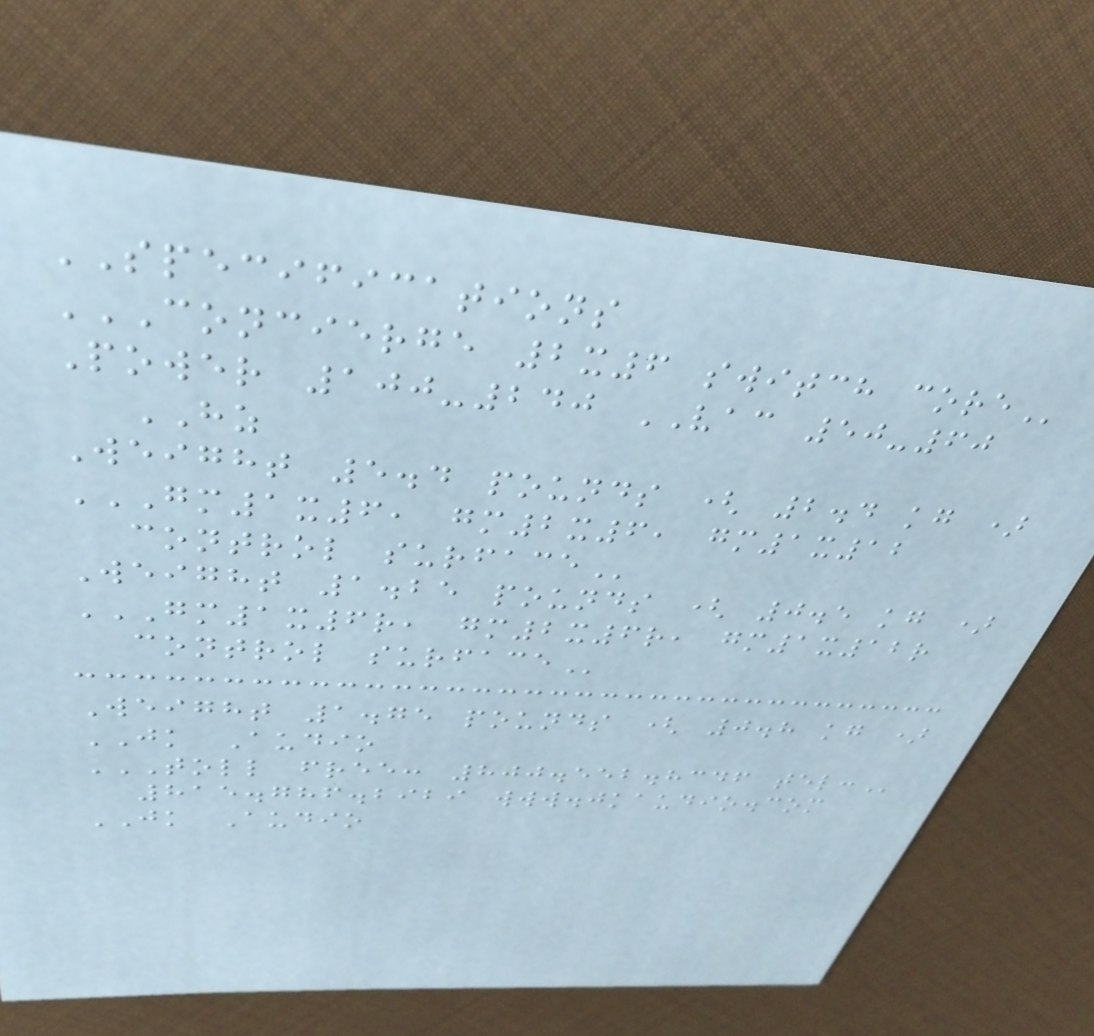SPECIFICATIONS
CONCIERGE 2X6 SWITCH CORE
Power 100-240 VAC 50-60
HZ
Weight 5.4 pounds ( 2.4 kg )
GM1X6, GM2X6, GM1X12
CONTROL SURFACE
Weight 1.25 pounds ( 0.5 kg )
GM1X6R, GM2X6R, GM1X12R
CONTROL SURFACE
Weight 1.75 pounds ( 0.8 kg )
JK Audio
TOLL FREE: 800.552.8346 TEL:
815.786.2929 www.jkaudio.com
JK Audio
